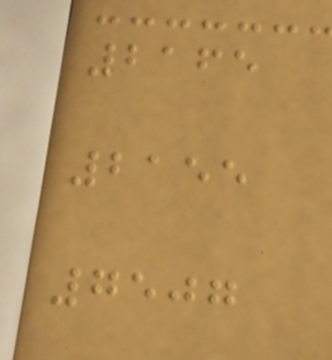2165
2155
7507
